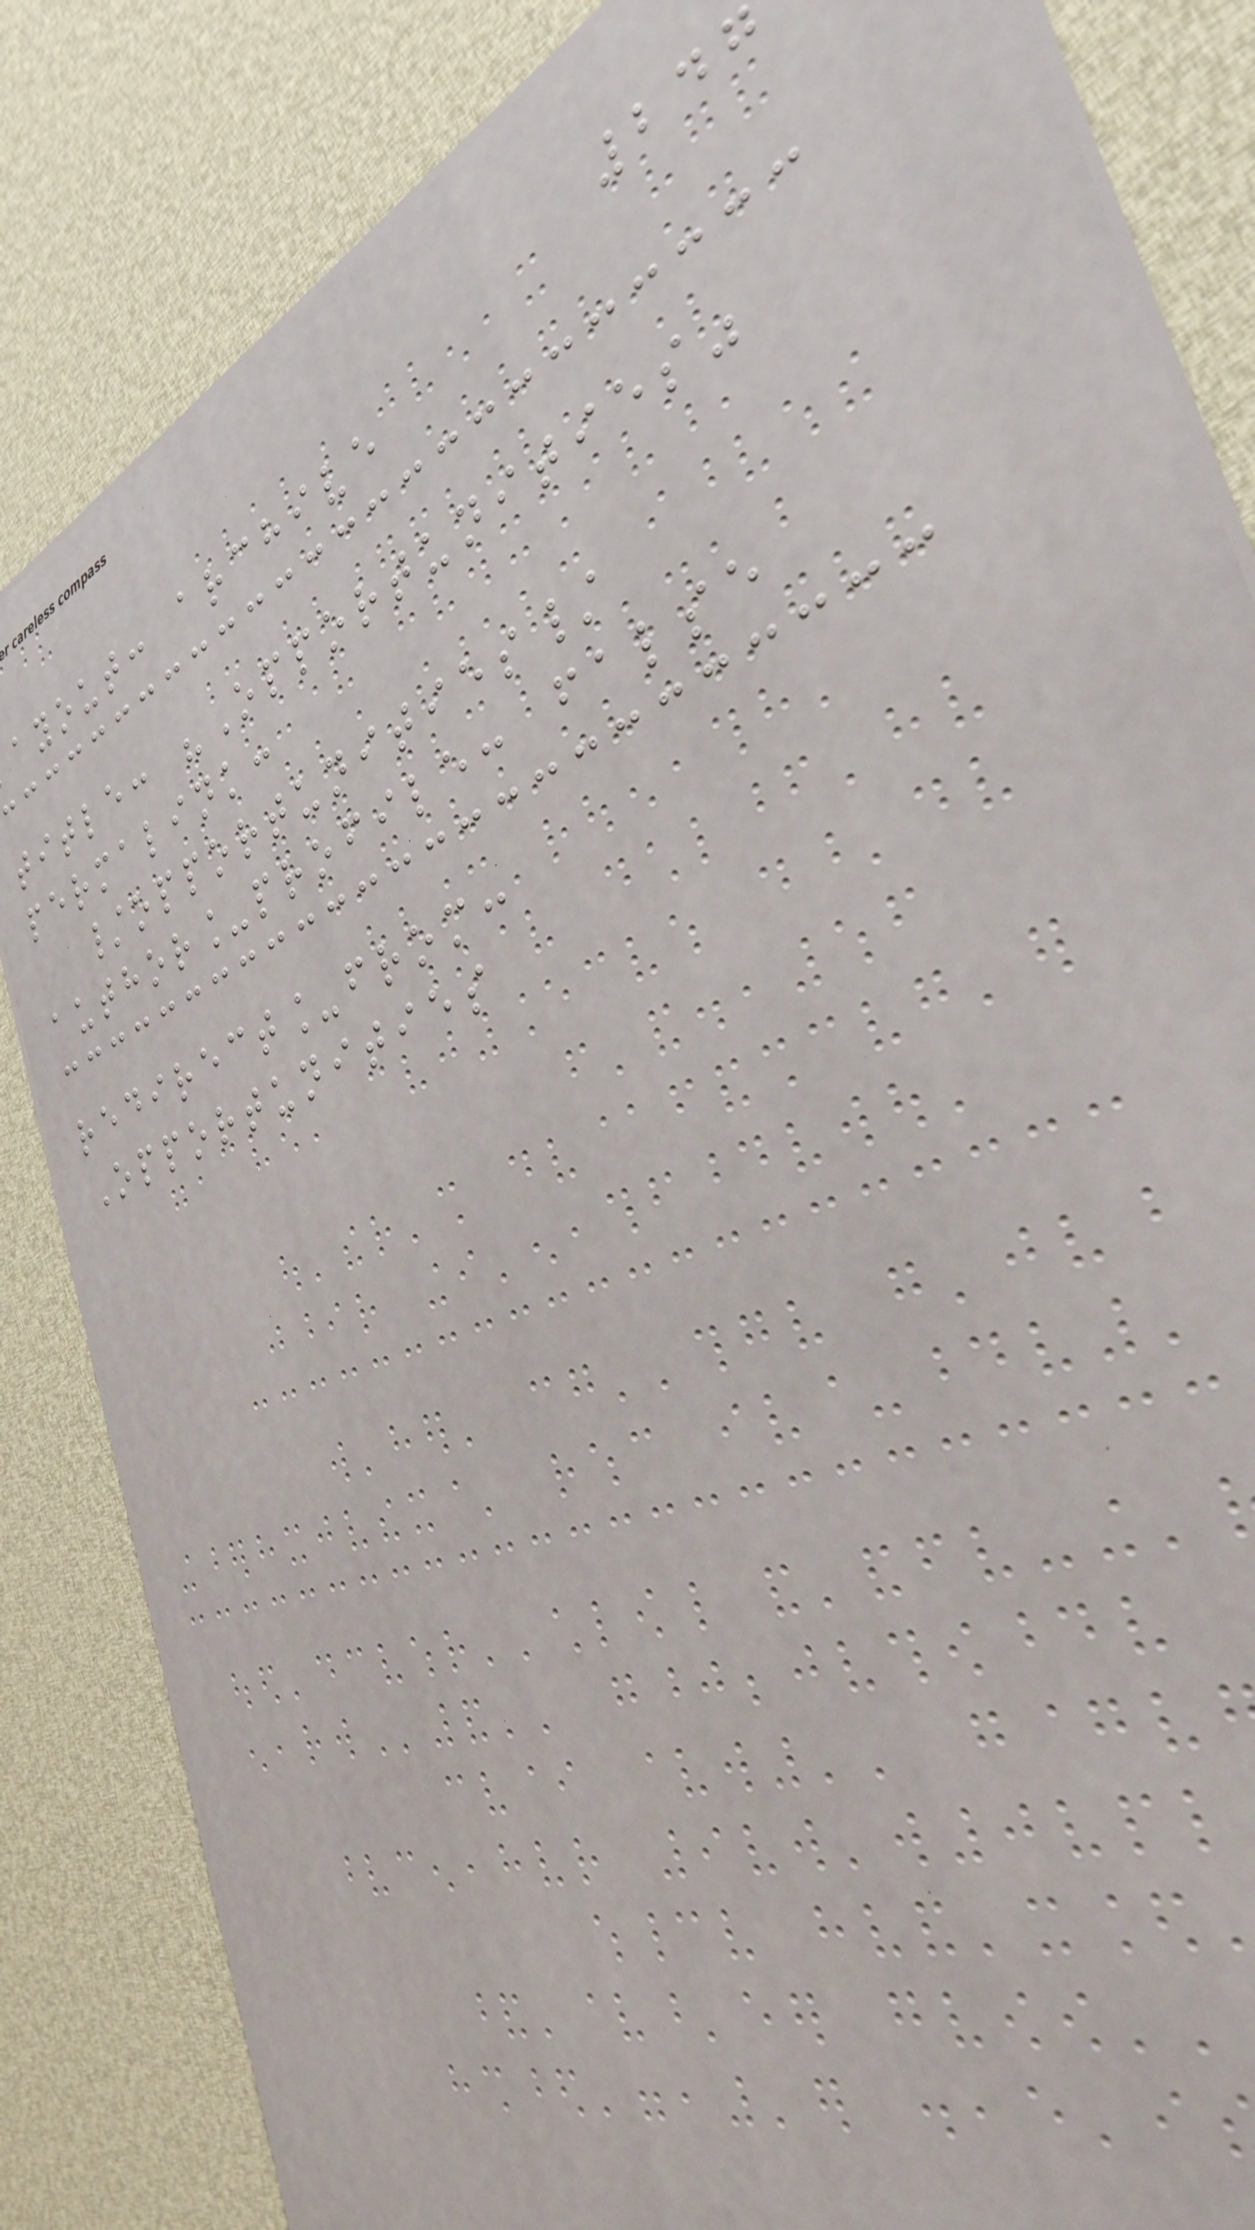247
ayout: archive
title: "Opportunities"
permalink:
/opportunities/
author_profile: false
redirect_from:
Opportunities
